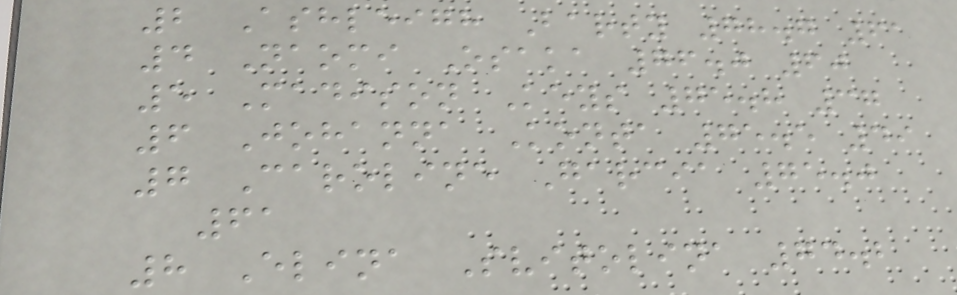2 Ashleigh Barty 78.7 61
4 Naomi Osaka 76.0 60
5 Madison Keys 75.8 37
6 Johanna Konta 75.5 49
7 Caroline Garcia 75.0
61
8 Elina Svitolina 74.2
